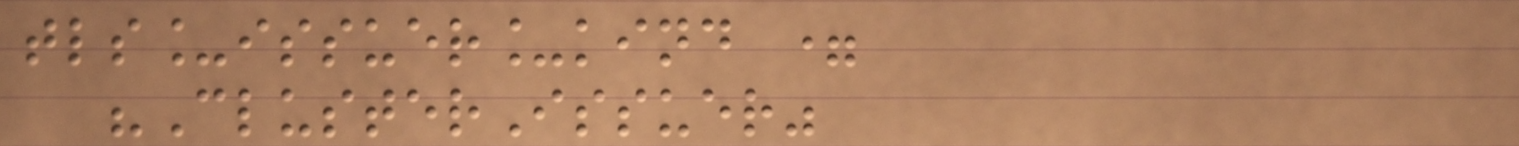tls_issuer_kind =
"ClusterIssuer"
